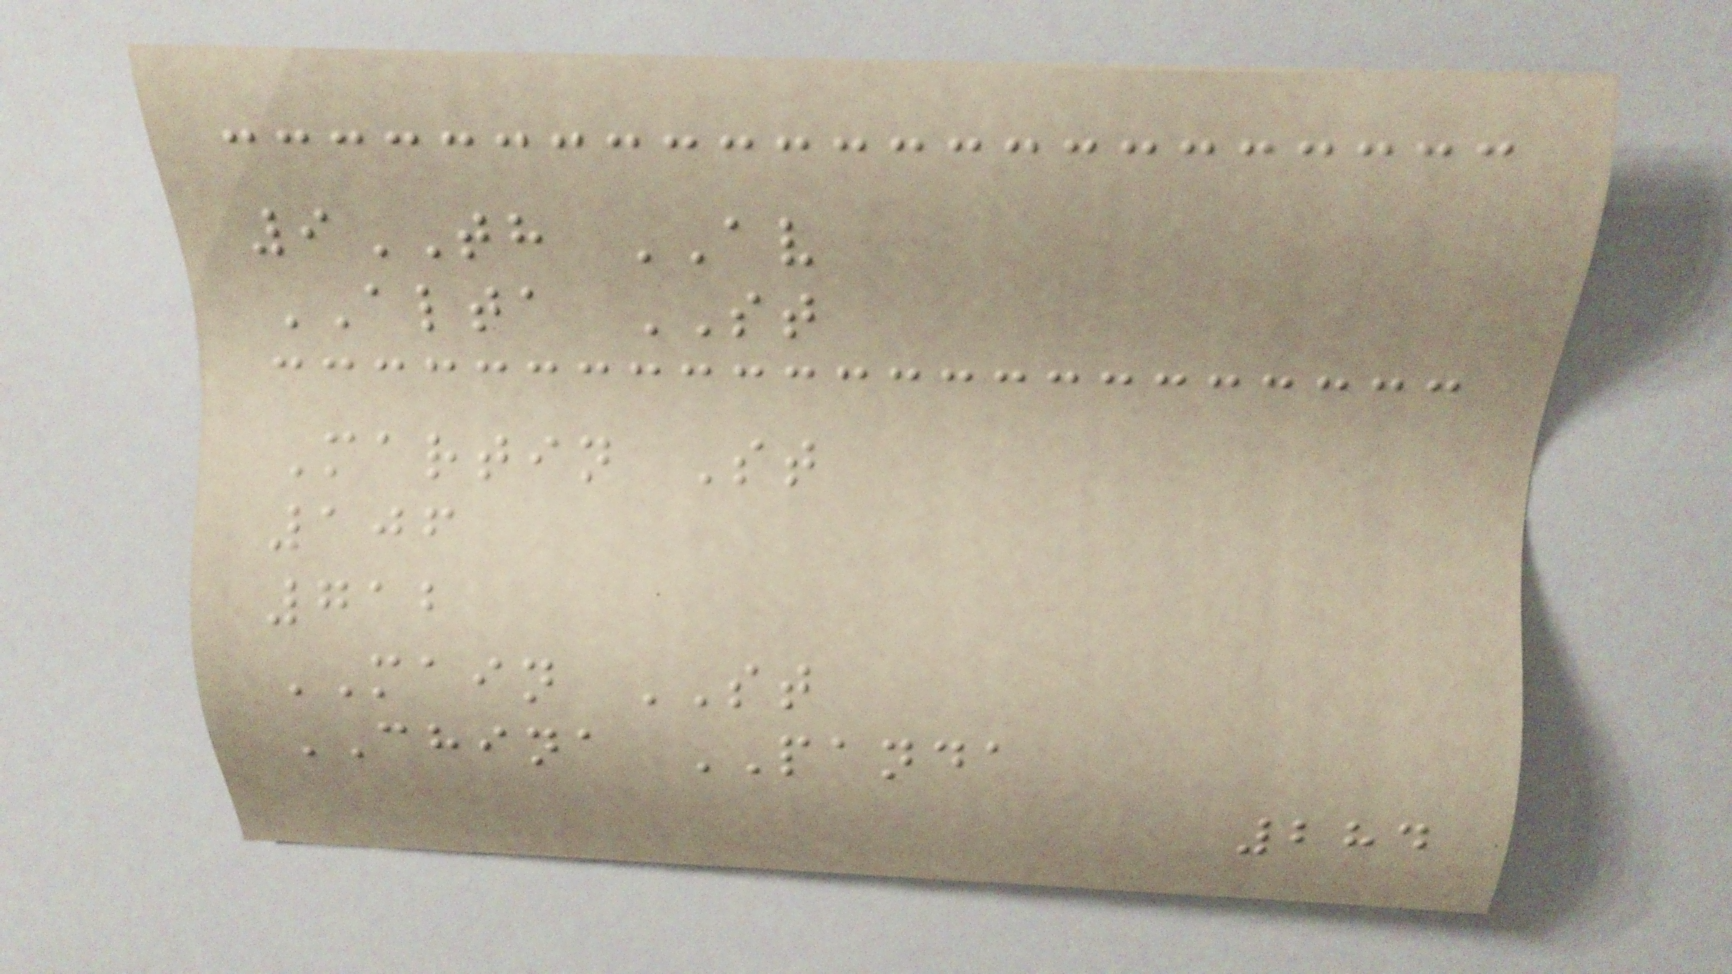9TH AV
ALTA ST
Martin St
106
712
MAIN ST
CHINA PANDA
284
